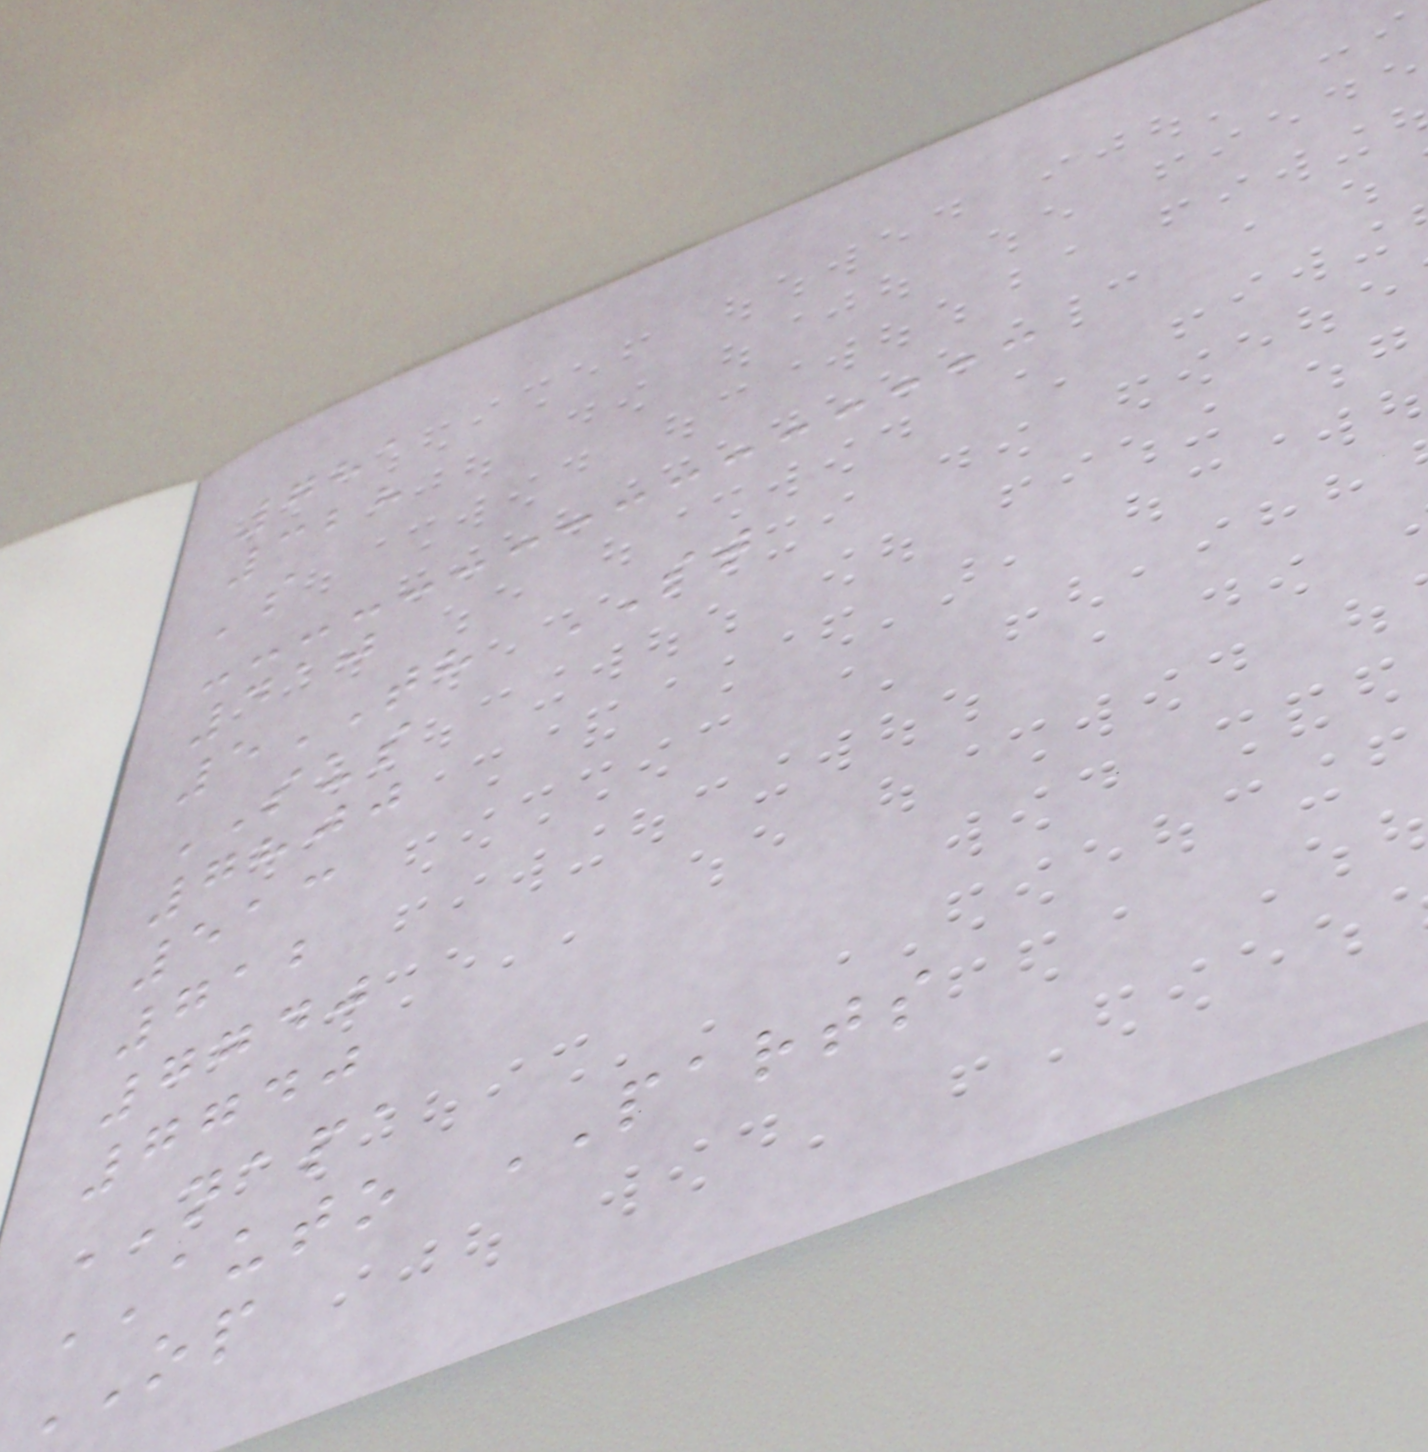781
328
's
410
5TH ST
SUS
7800
513
712
7740
7740
NAPA
AUTO PARTS
OP
